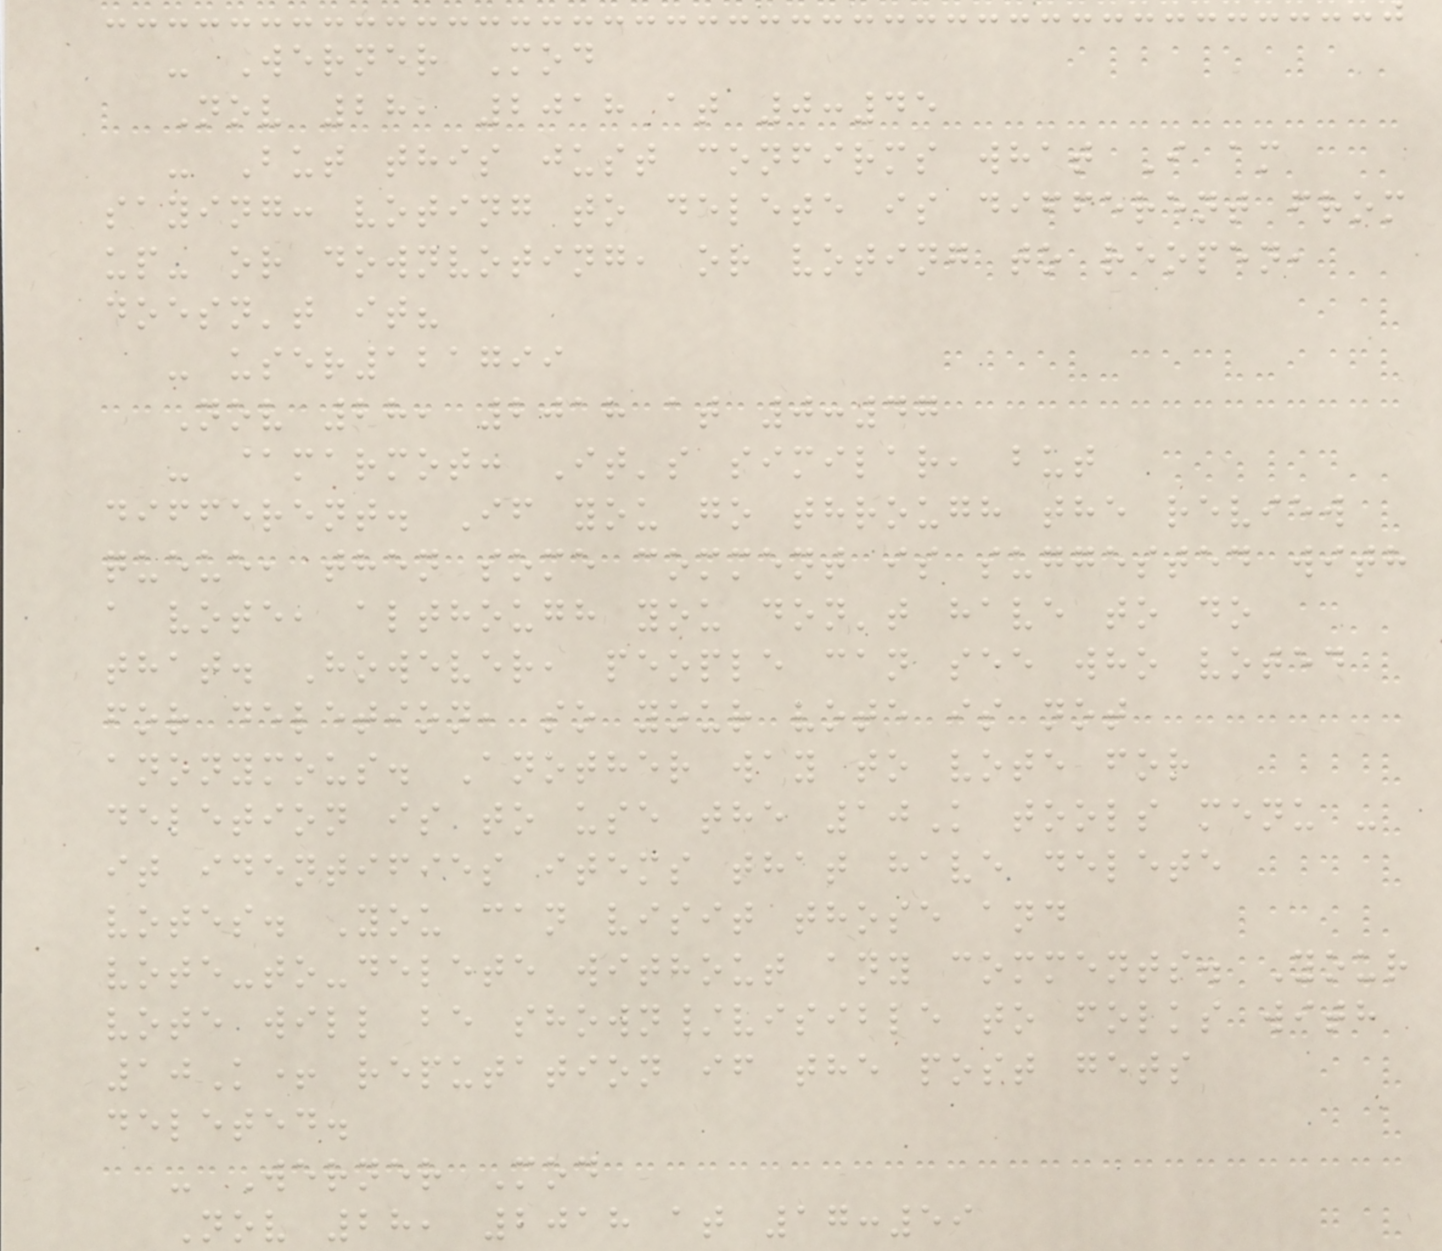- Werner Mod
Nov 28, 2018 at 0:45
- But this just confirms what I am
saying: voting to delete is different from
up- or downvoting, or voting to reopen,
doesn't it?
- user121799
Nov 28, 2018 at 0:47
- @marmot: It's similar, but
different. If you go through the review
queue, then some comment is suggested with
a vote, although you don't have to do
that. However, people can see who voted
for deletion, so your vote is not
anonymous. Another way to vote for
deletion is to use the 10K tools menu -
it identifies items that have delete
votes. You can visit those and
vote-to-delete without any comments. Your
vote will be shown/visible to folks with
10K+ reputation if the post gets
deleted.
- Werner Mod
Nov 28, 2018 at 17:59
